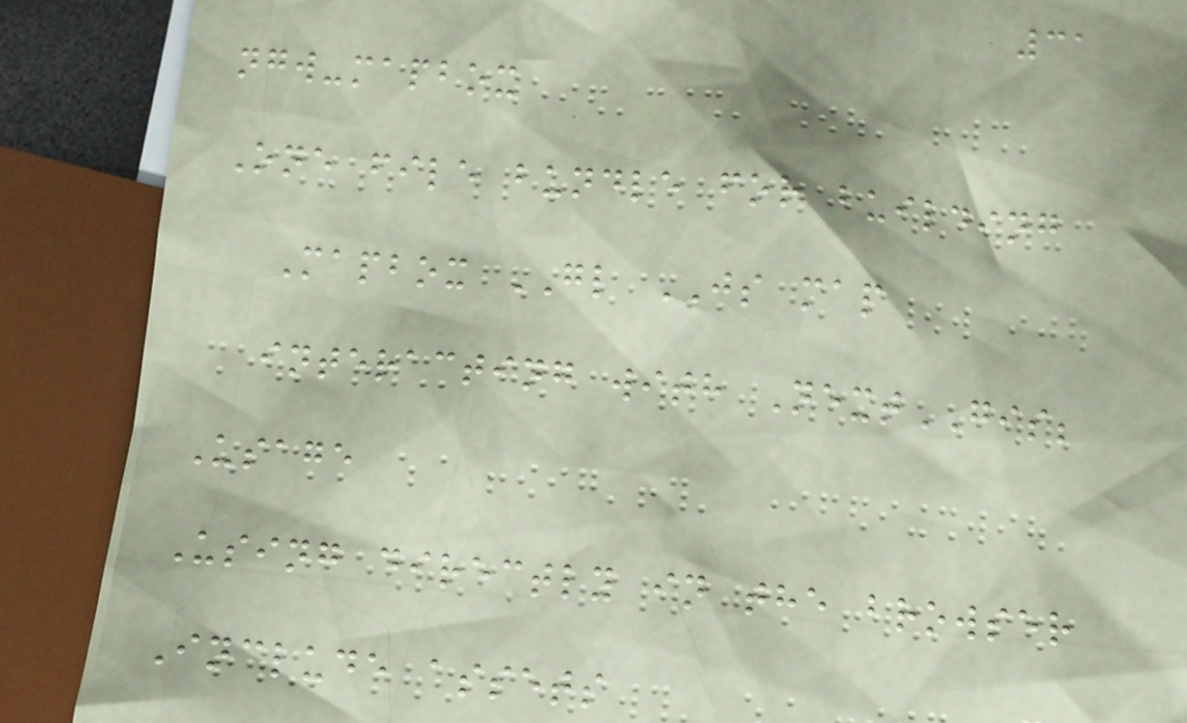31
ngw-mapbox
One file bundle for building
Mapbox GL JS map
interacting with NextGIS;
Usage
Using directly in the browser
Include assets
